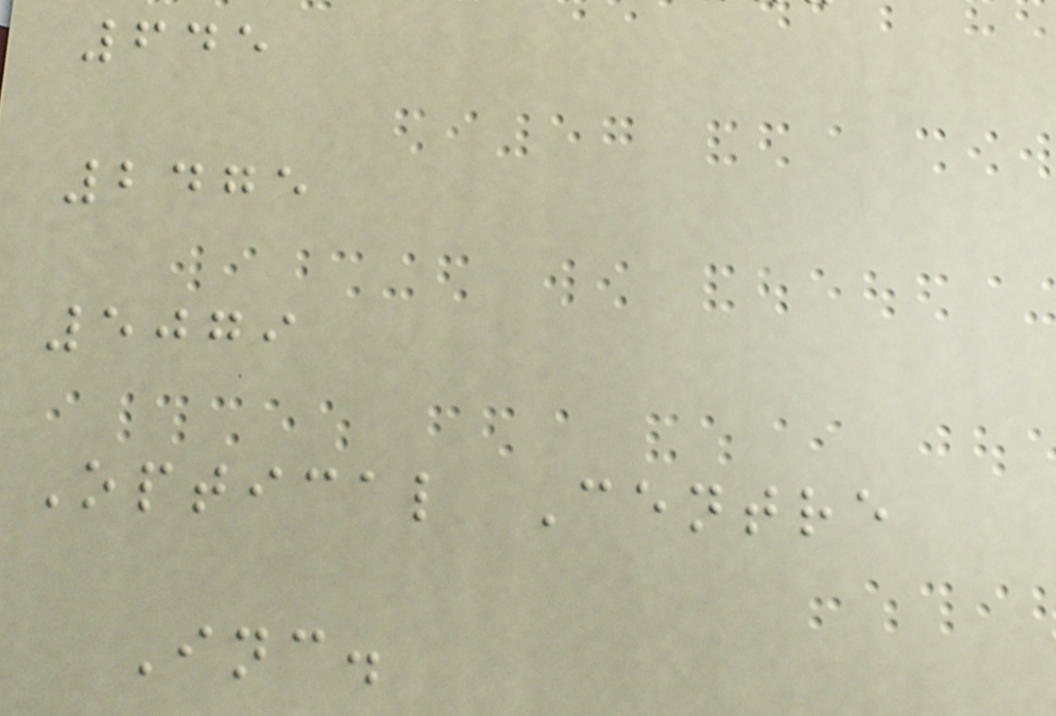645
2475
5079
Optical Centre
Inc.
